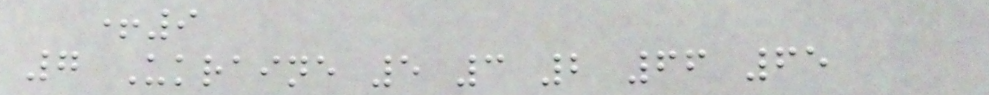+9
7 Ukraine 5 3 2 66 65
